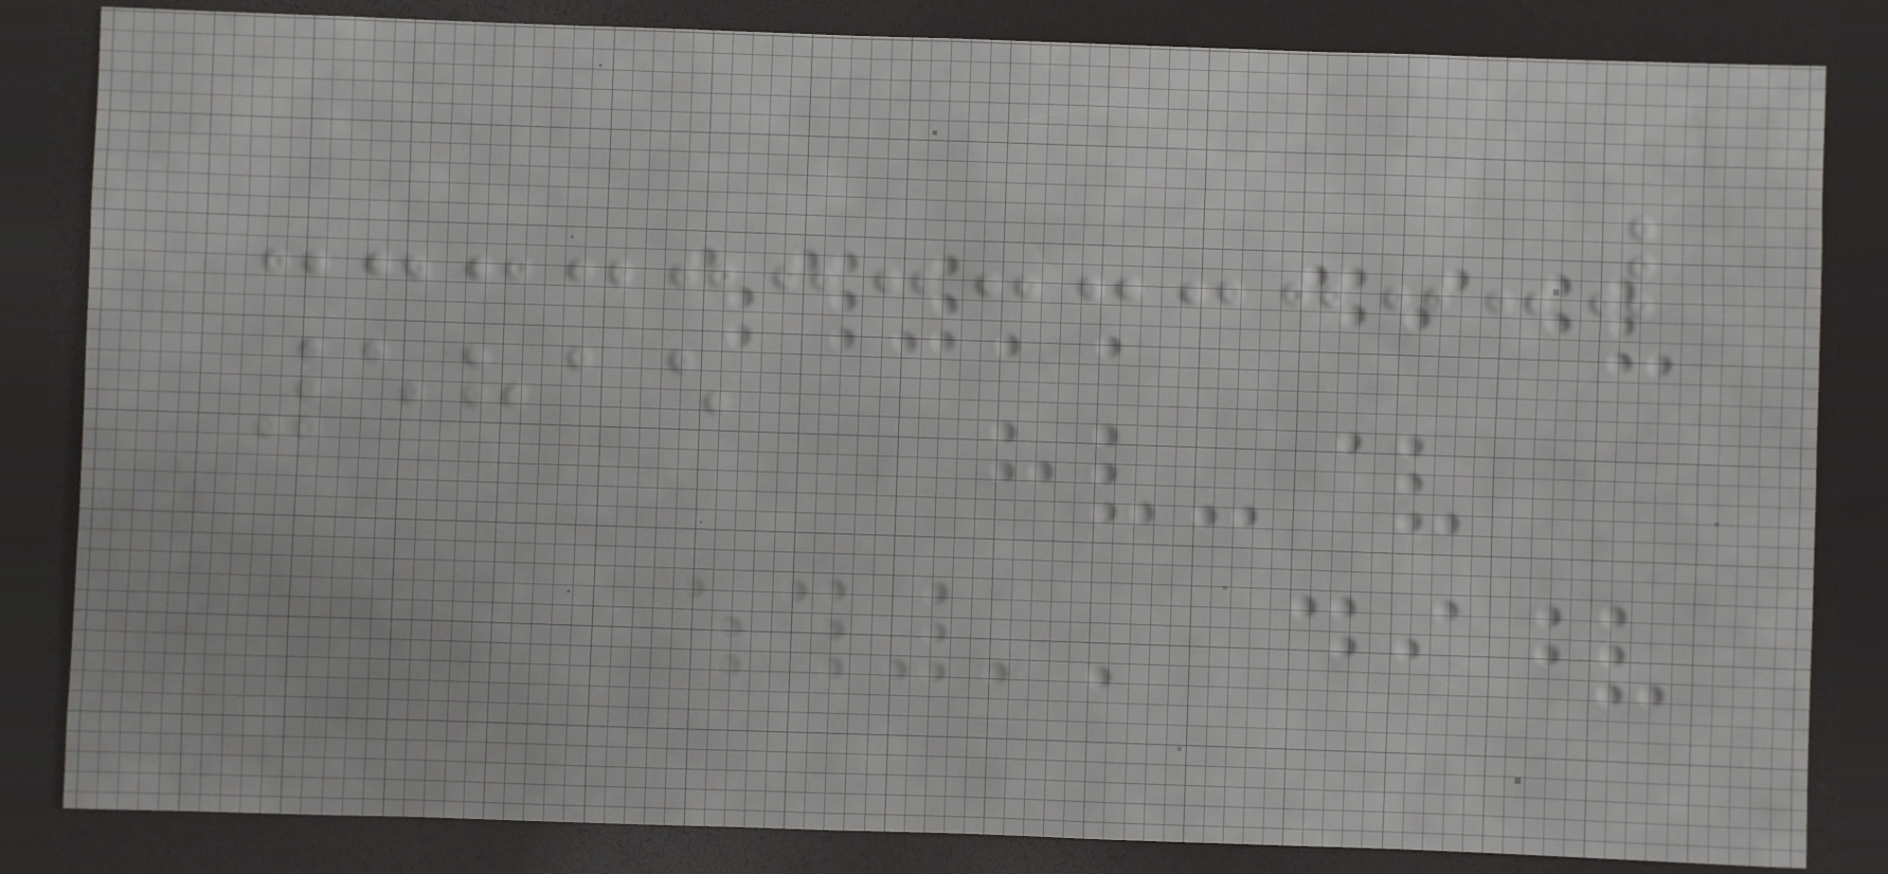5815
